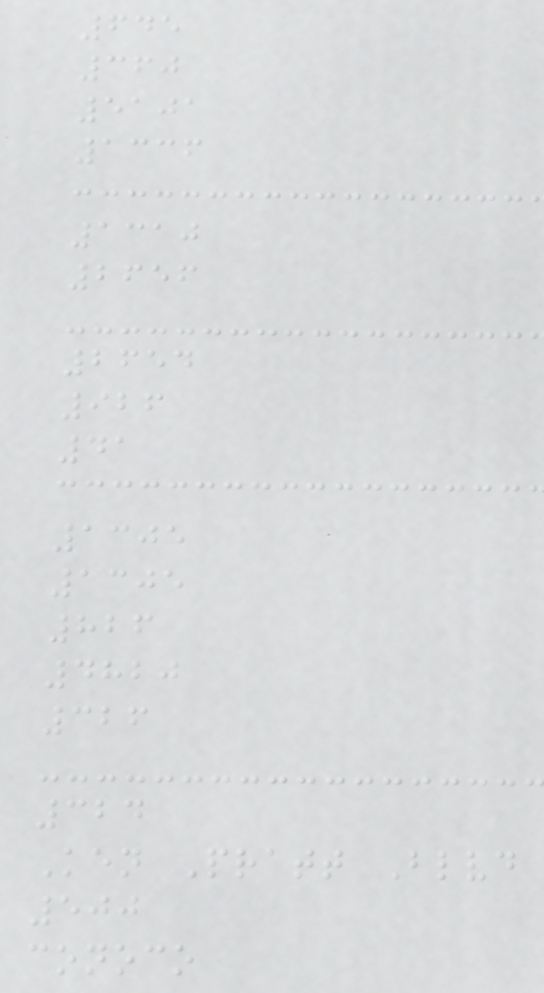645
360
5101
1336
1310
2656
2654
926
41
1305
1305
826
4820
326
324
Ken Pratt Blvd
500
conoco
